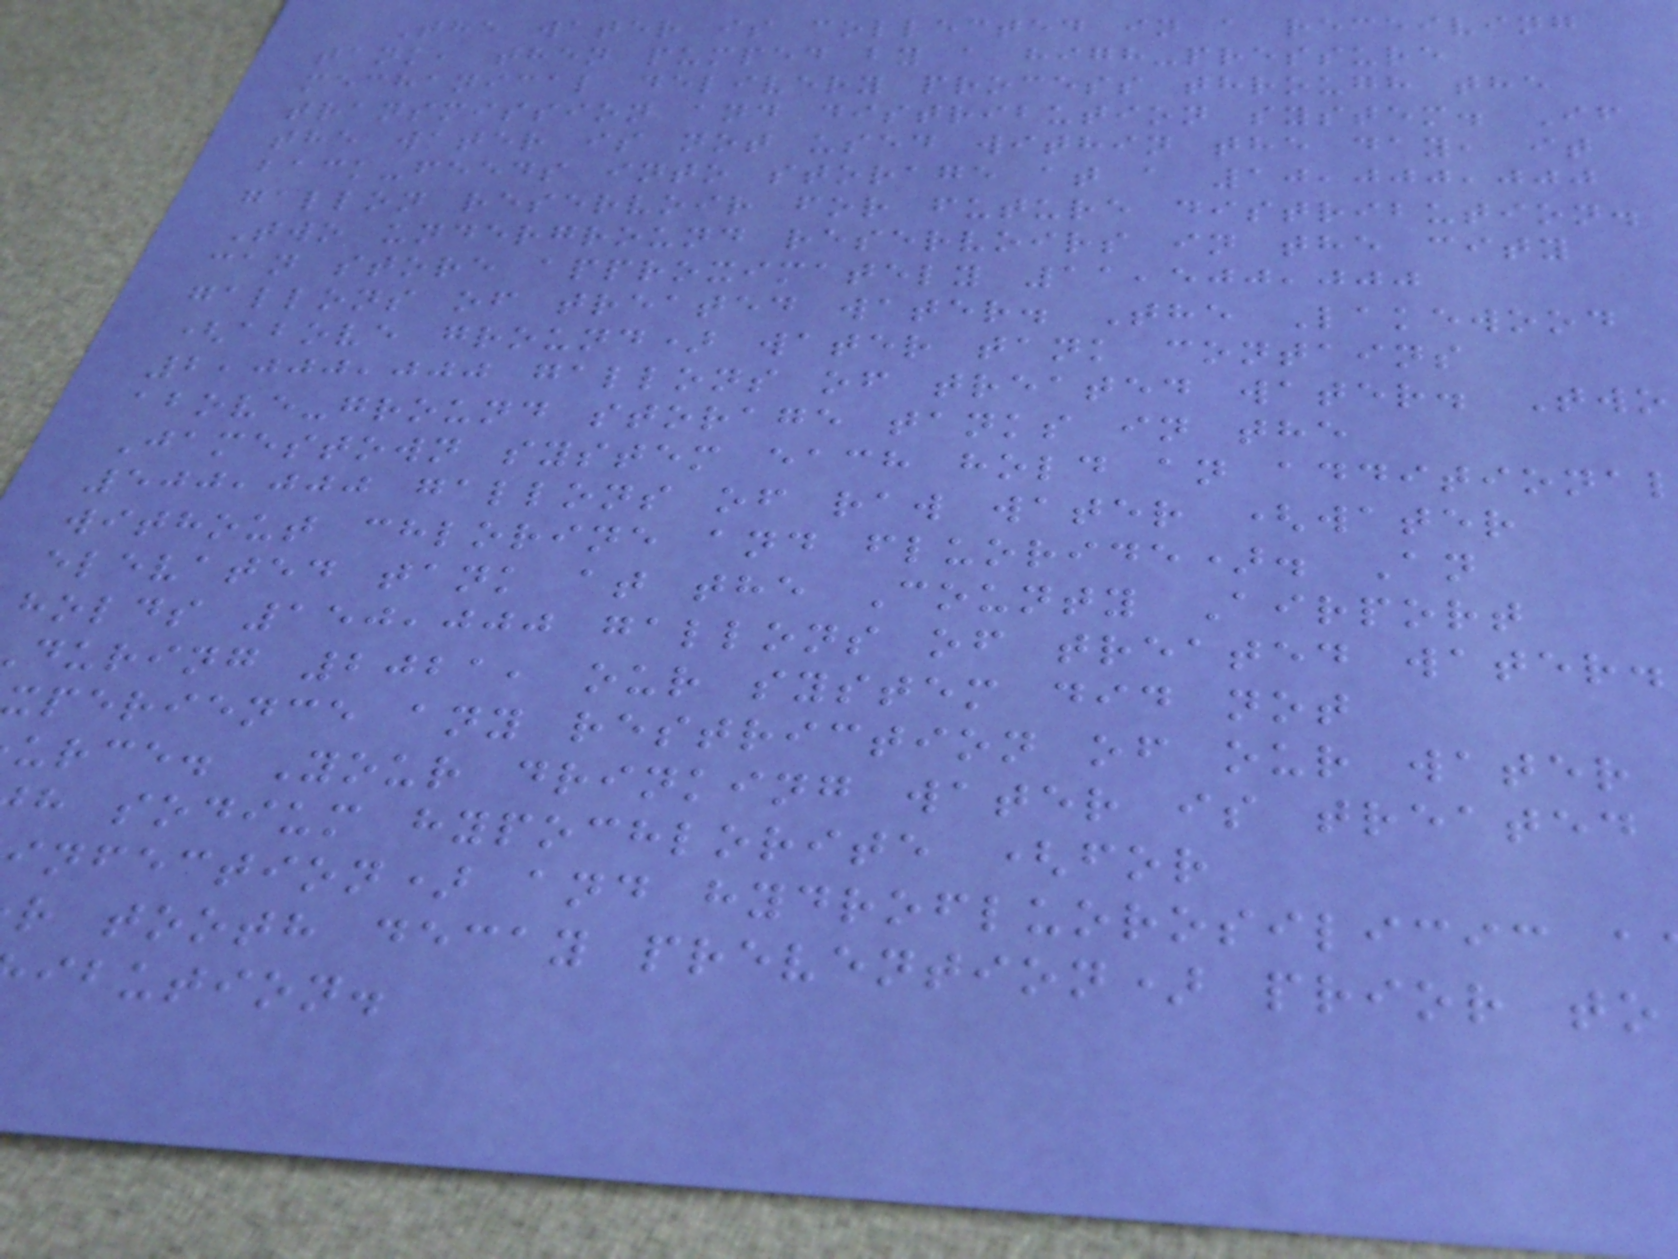The water is collected in a receiving
tank, then pumped by a high-pressure
mechanical delivery process through the
transmission and distribution system. If
the water is not used within the day, it
back-feeds into storage at a 10,000,000
gallon reservoir for future distribution.
Two underground reservoirs in the city
can store approximately 11,500,000
gallons of treated water. The Lakewood
(above ground) water tank contains
2,000,000 gallons of treated water. Two
above-ground storage tanks in the
Jamestown system each hold an additiona
500,000 gallons of raw water (water
without chlorine and fluoride). An
elevated tank at the County Airport
holds 150,000 gallons of treated water.
during 2021, our system did not
xperience any restriction of our water
urce. Your drinking water is treated
h sodium hypochlorite (for
infection) and hydrofluorosilicic a
r tooth decay prevention) prior to
ibution.
